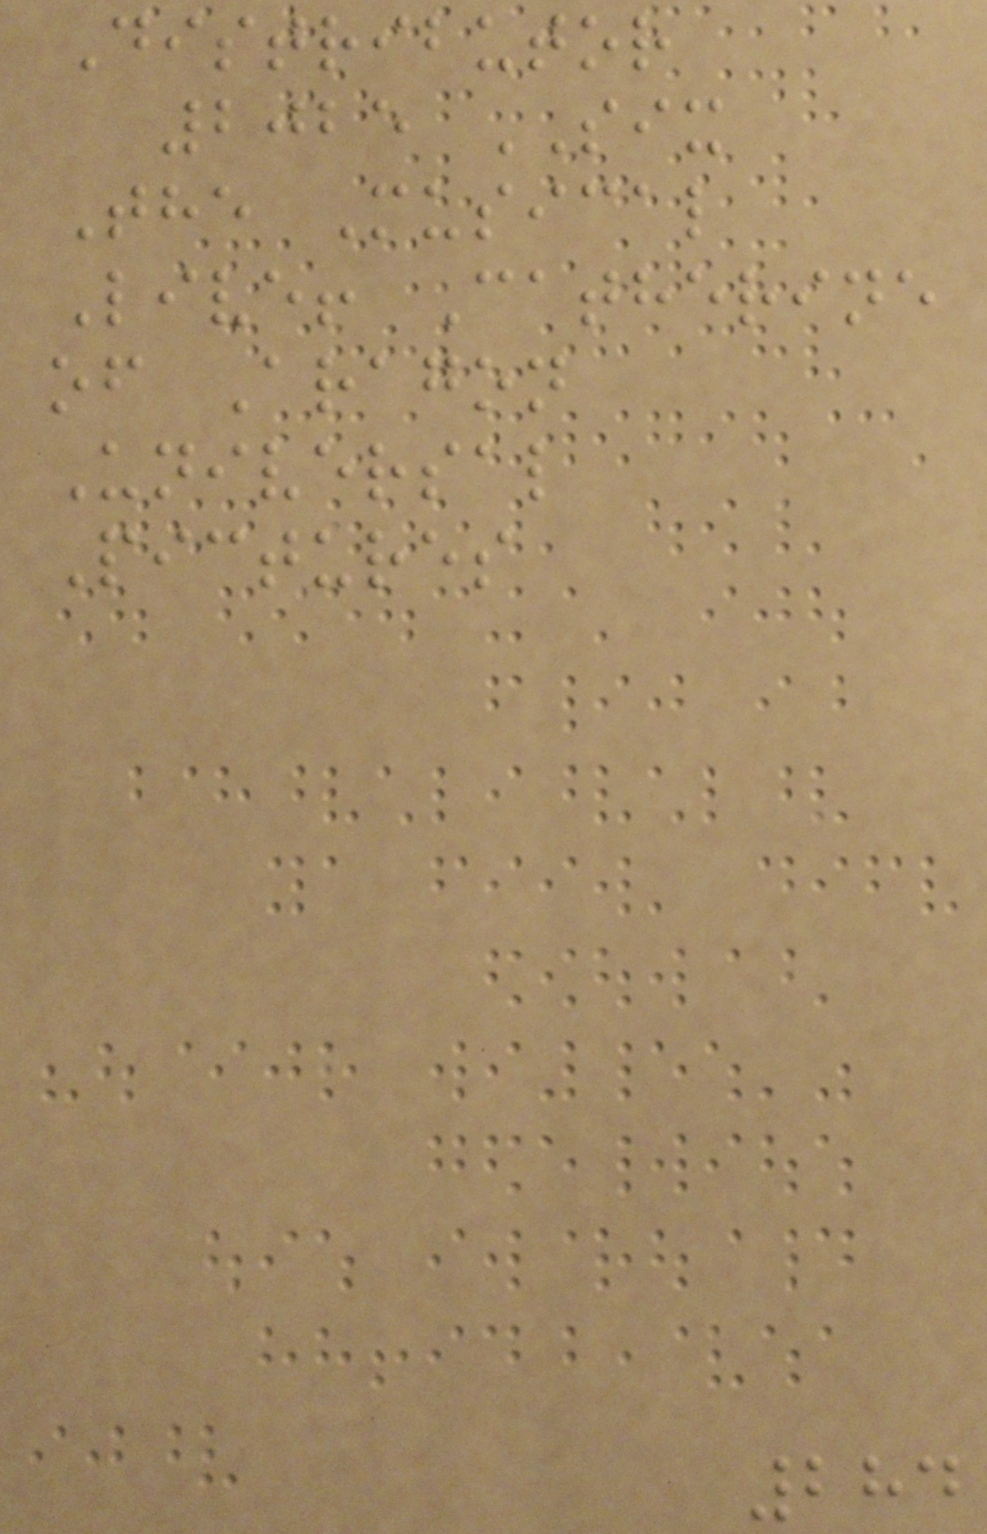Distributor
2025 SIX
The Musical
Live! Catherine
of Aragon
Universal
Pictures
284
